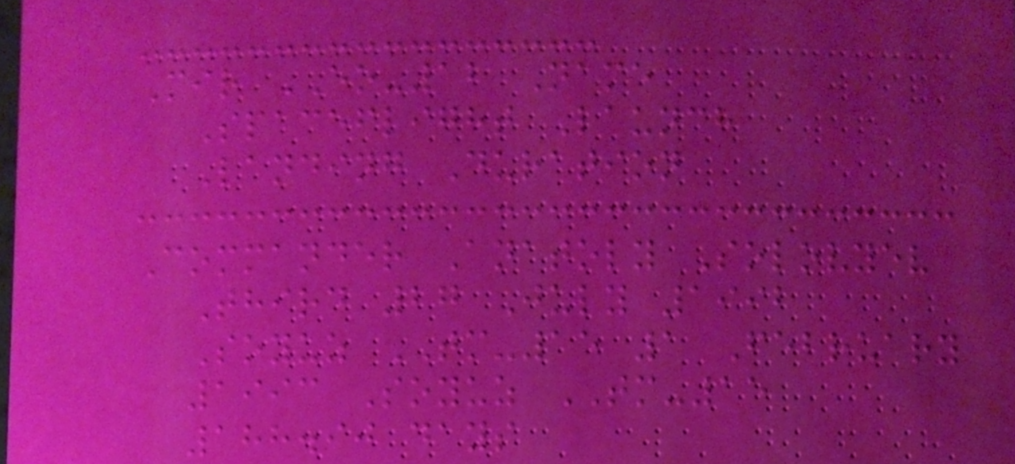Mir EO-12 Name
Spaceflight Launch
Landing Duration
Commander Anatoly Solovyev
Third 27 July 1992
Soyuz TM-15 1 February
1993 Soyuz TM-15
188.90 days
